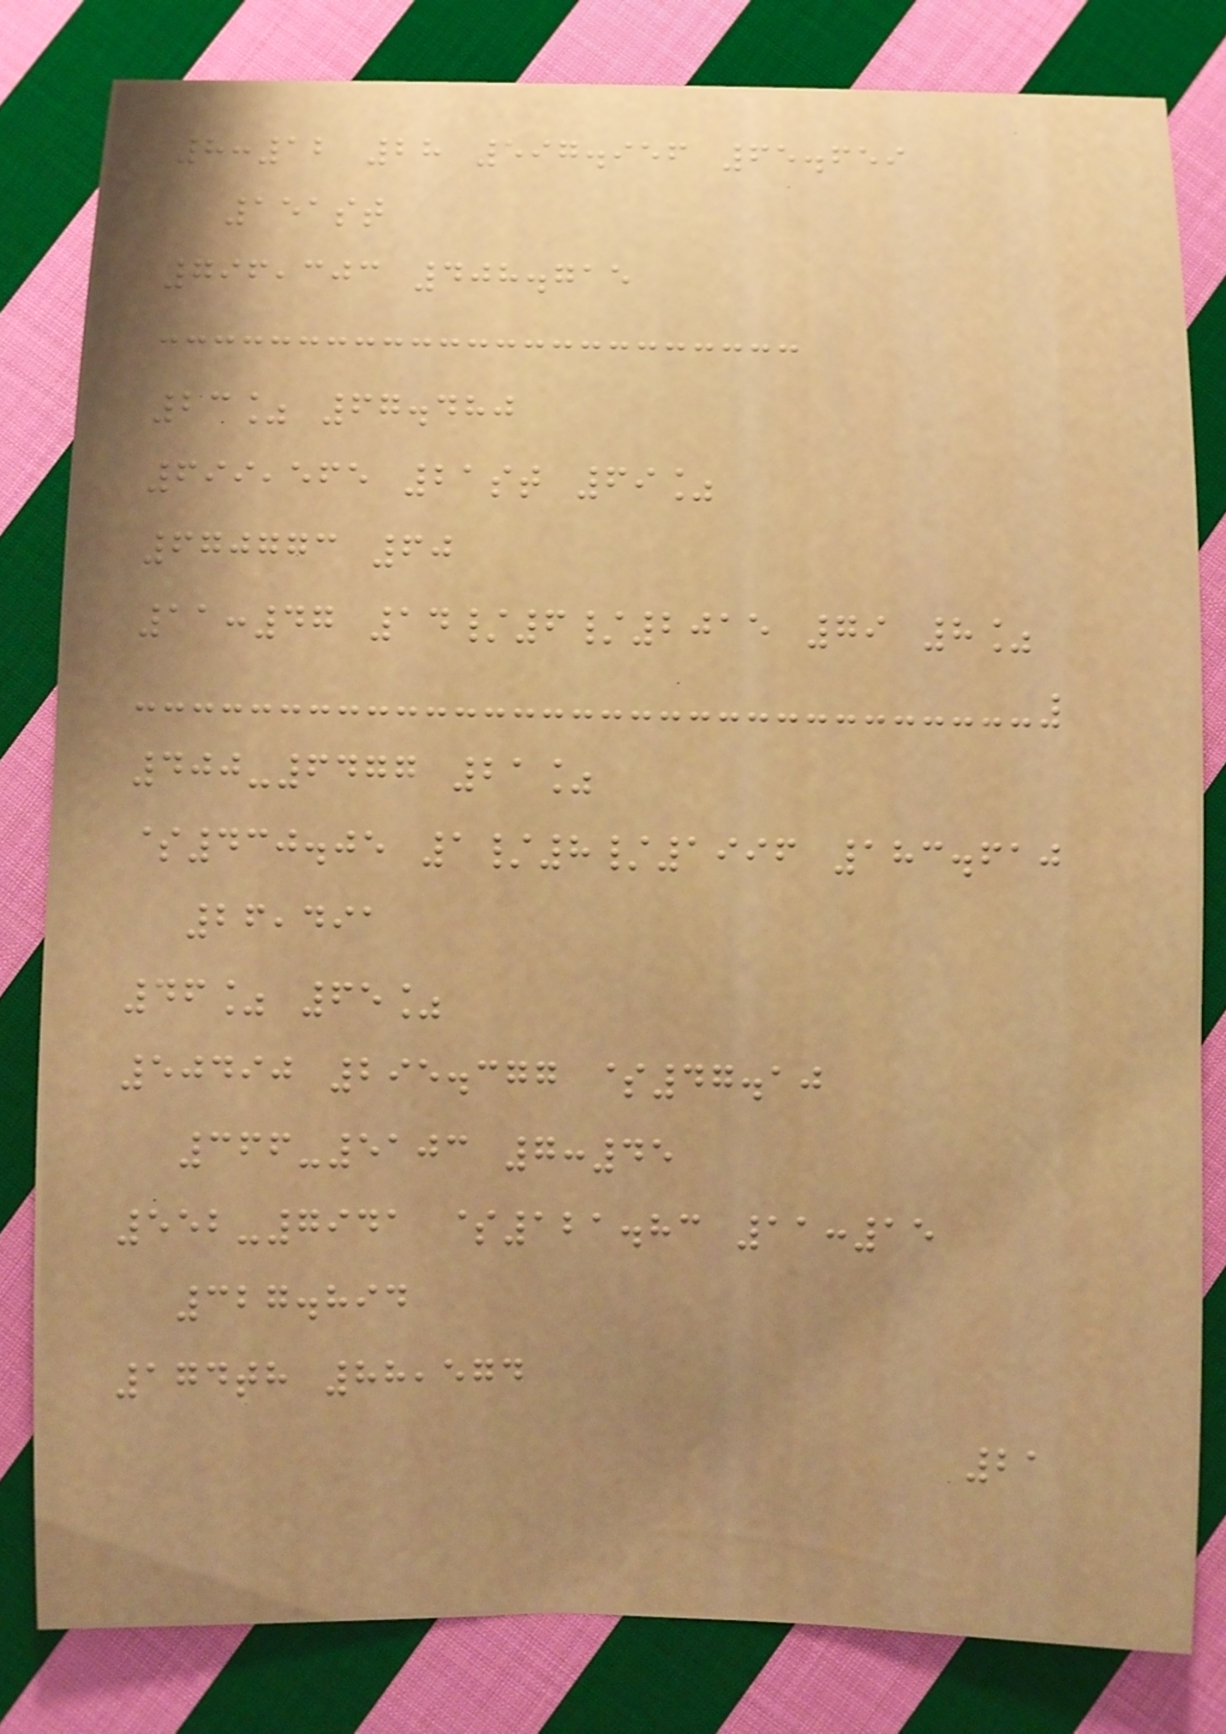8:12 28 597.956 65.659
151st
796,303 408.715
23% 67.480
699,565 21st 69%
670773 60
11:47 14/6/2015 79 8%
400-6477 21%
$430.05 1/8/1996 183.610
26,491
46% 65%
50490 295.377 $47.10
366-5103 7:45
552-7941 $121.83 11:15
327.894
174th 88,574
21
